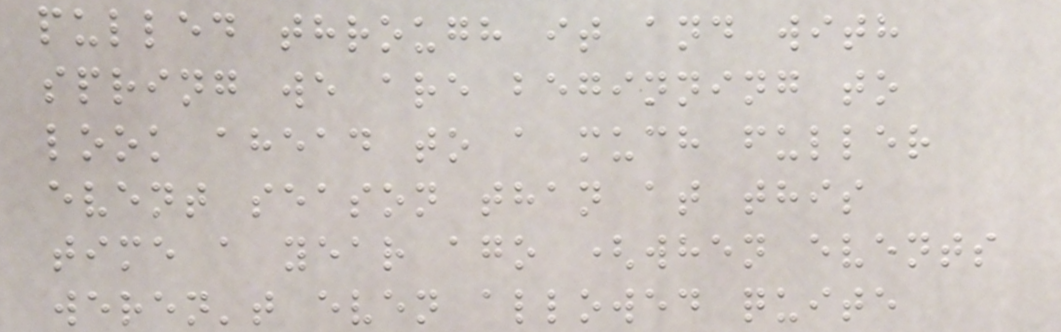pulled through it and with
spring we are beginning to
look ahead to a much fuller
event season than at this
time a year ago (when events
weren't even allowed quite
